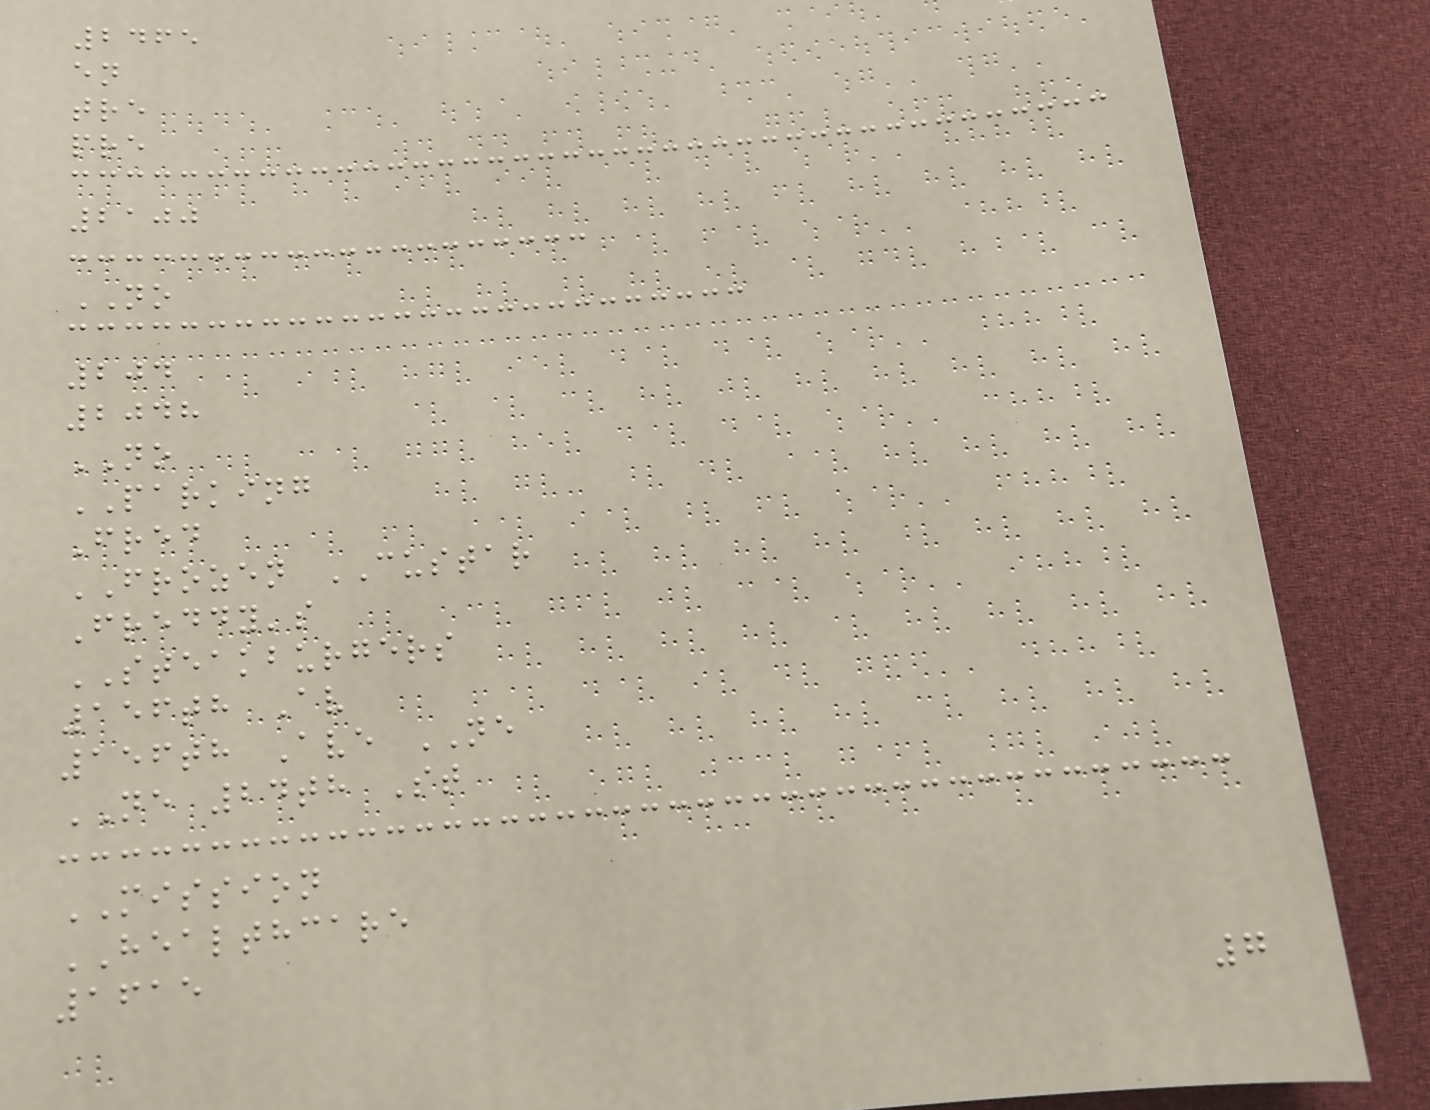2465
en
tre
pre
2100
NO
204
2048
NO
PARKING
Fred
FROZEN CUSTAR
Freddy's
STEAKBURGERS
156th Av
156th Ave NE
NE 24th St
MISSION
HEALTHCARE
1615
7
